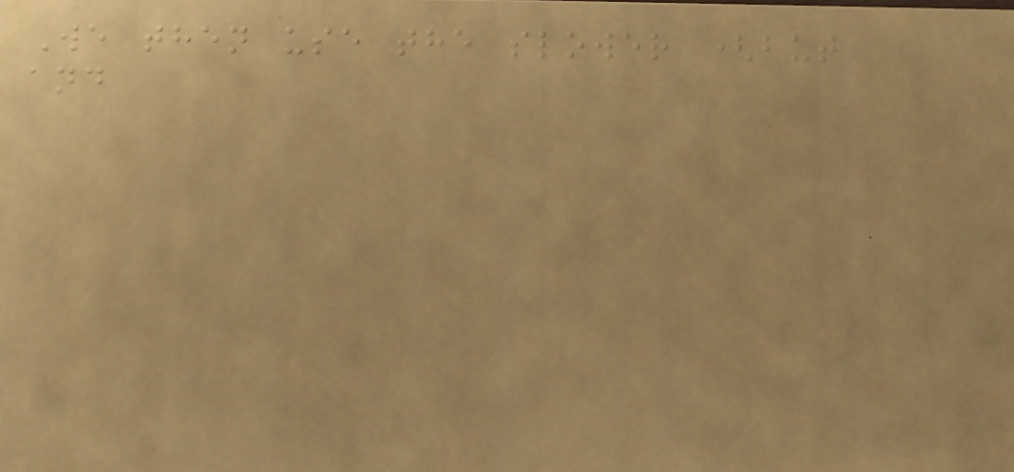We then use the slower (but
and
